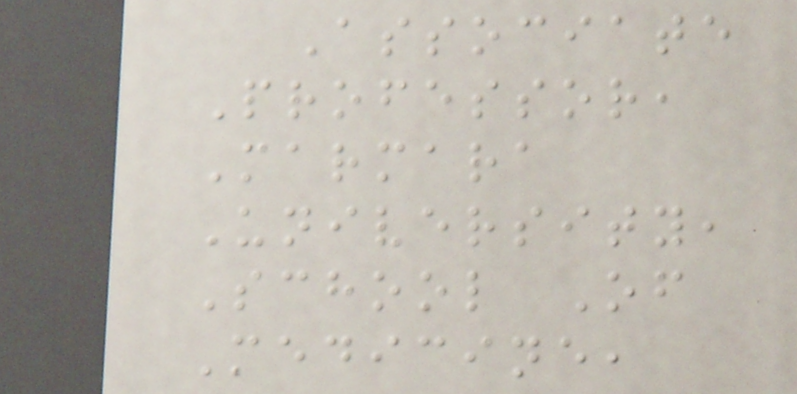Associate
Professor,
Marmara
University,
School Of
Medicine,
